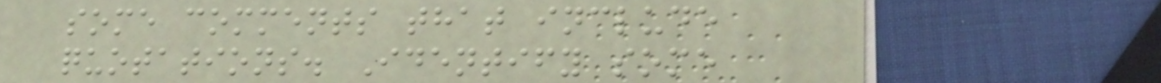some comments that include
quotations. Identify some
